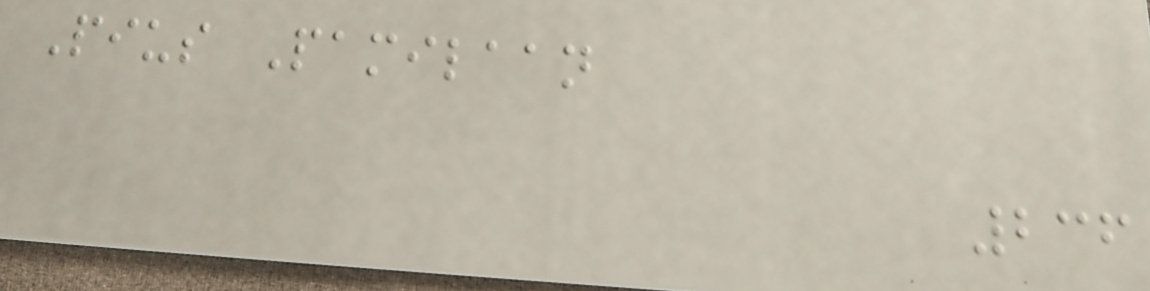Pius Pamilaan
236
